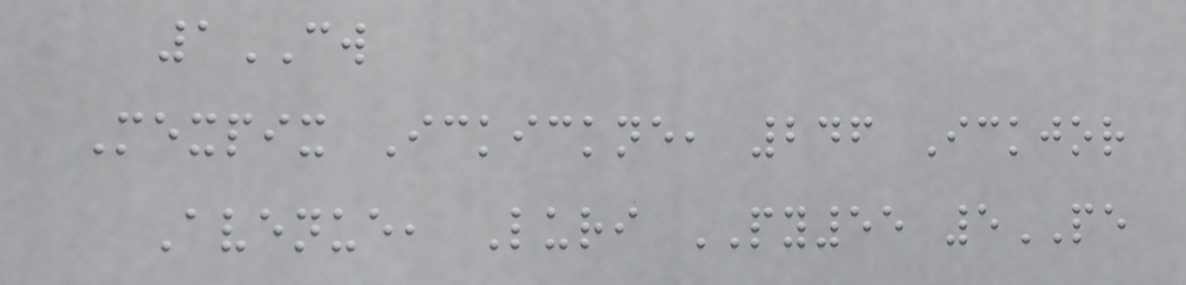1CW
Mexpix Ickickne, 246 Ickjor
Avenue, Luri PY55 5PE
